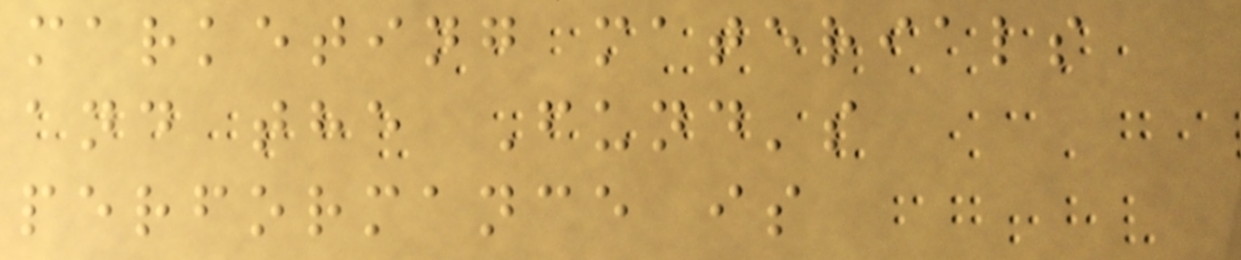marketing materials
and the Fund's
performance is
